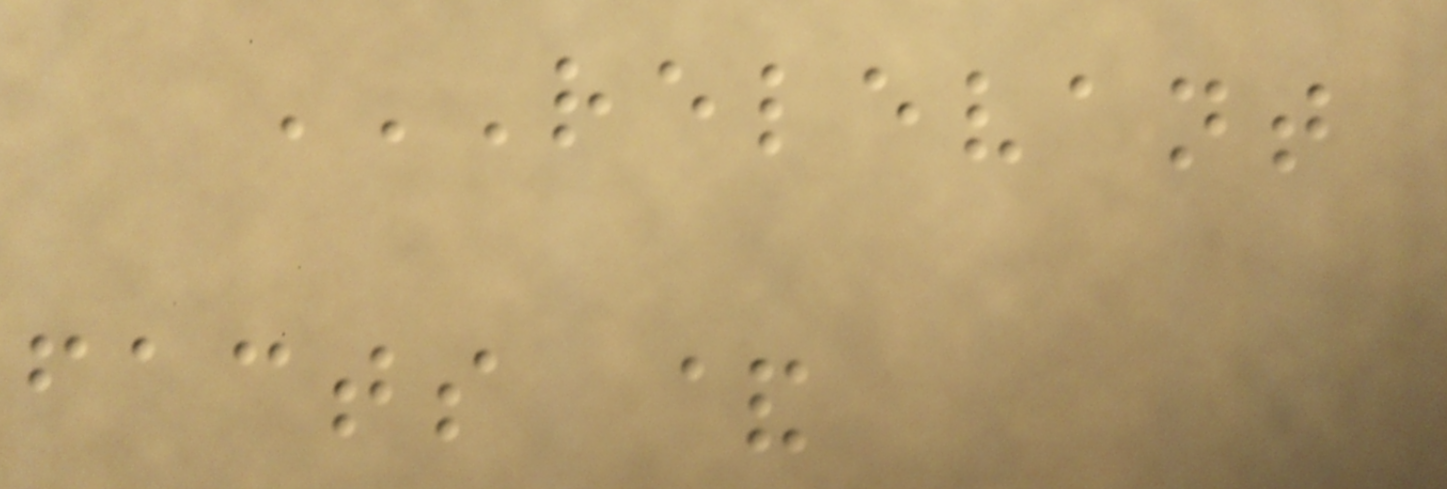RELEVANT
FACTS &
